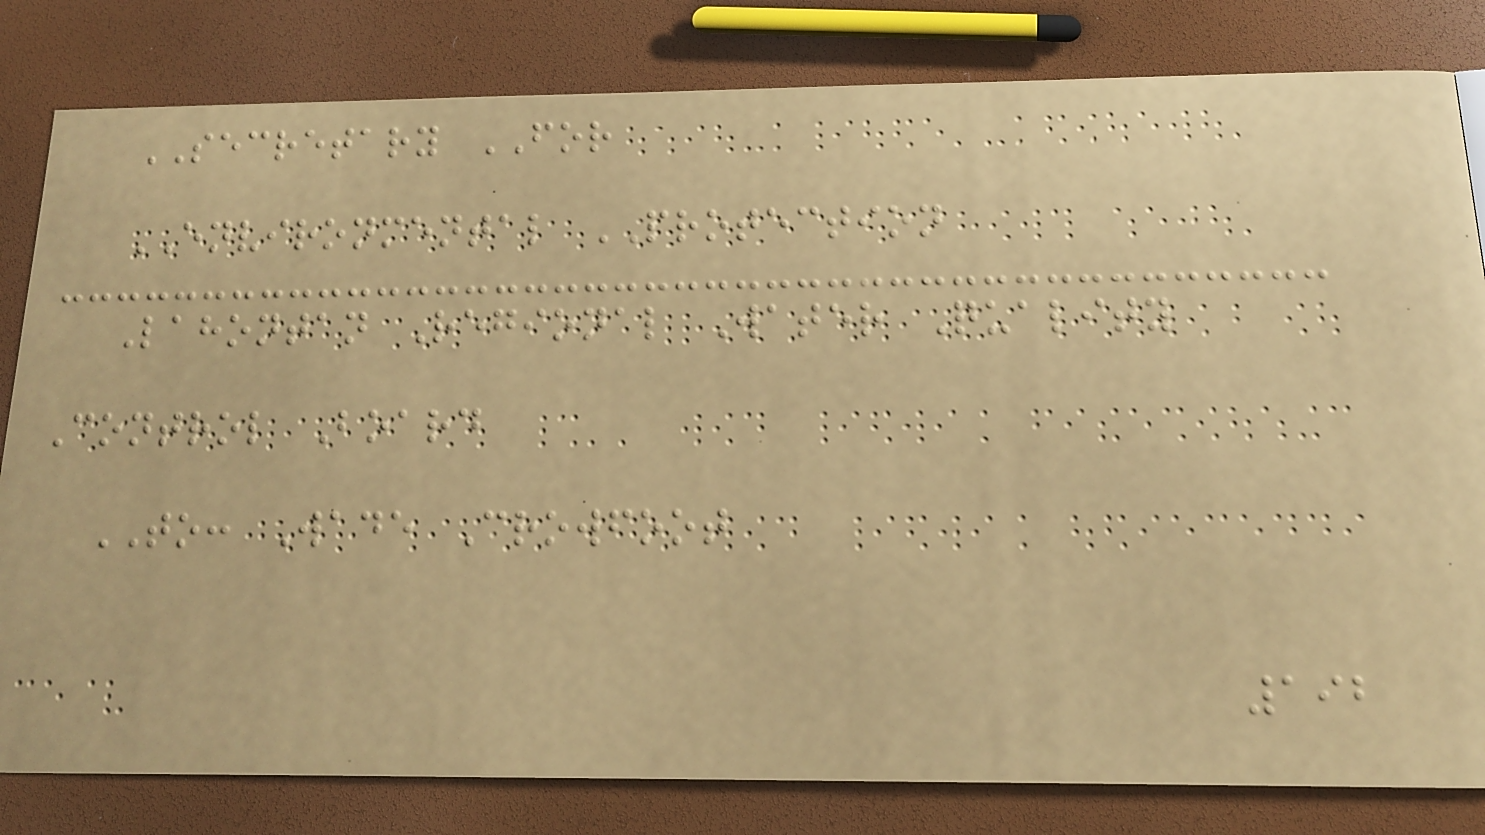SECRETARY FOR
ENVIRONMENTAL PROTECTION
Lahontan Regional Water Quality
Control Board
TO: Wade Crowfoot
192
